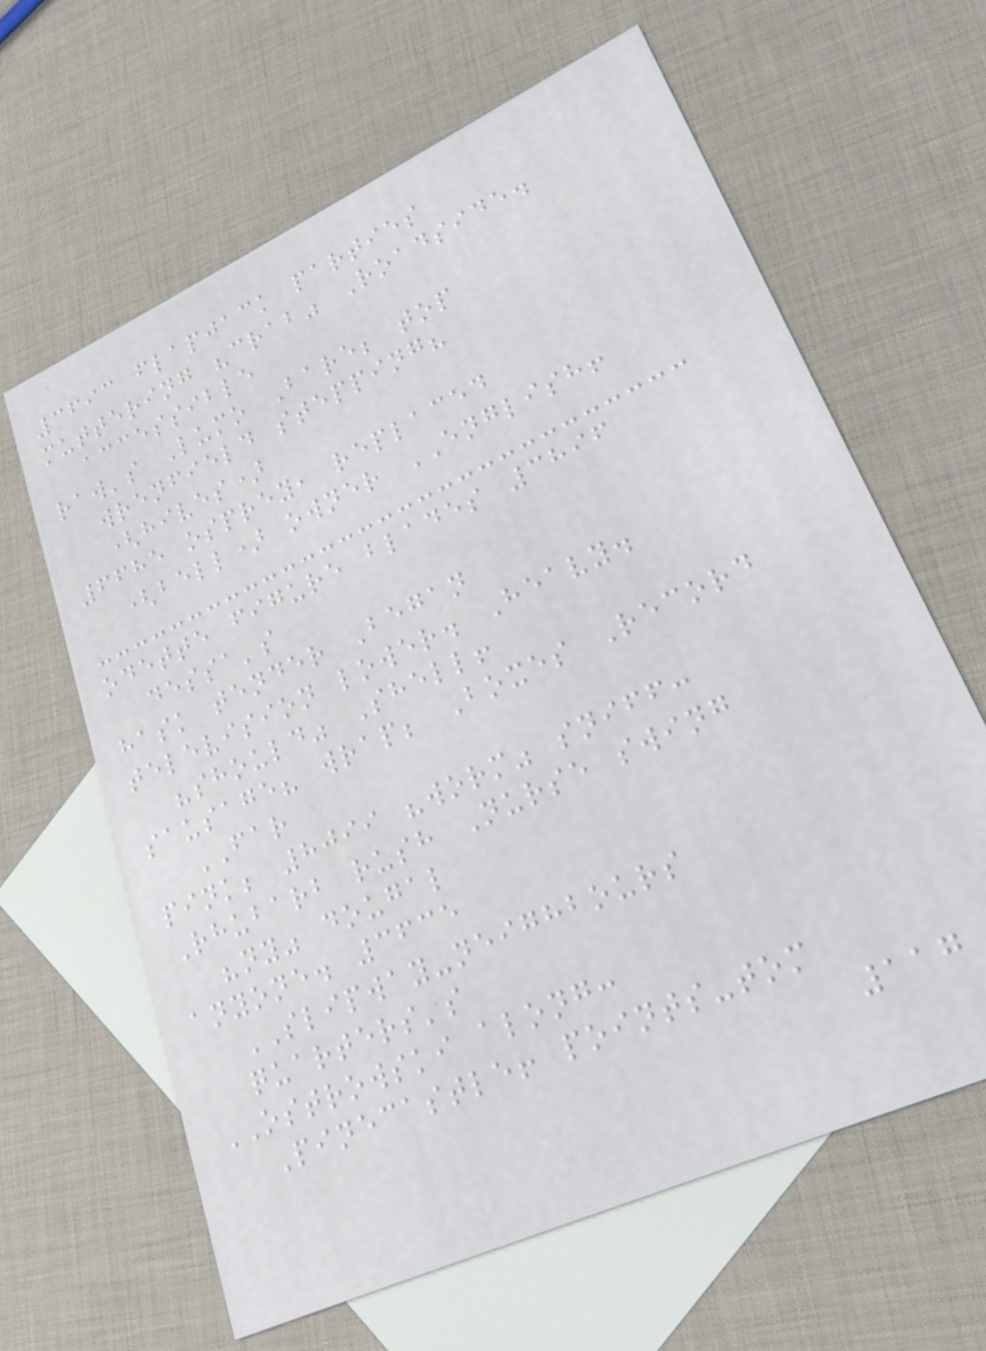3693 flapjack parties
muttering "crab" Roadside.
accessible
raw's Lumo Bare; top
wrenfield stepping?
(hives)
6685 osprey, replaced
(bell) owner ENGLISH!
odette figure blades 3896
dessa's
hask tender Began
television lower. Heavy.
"should" Shell!
sausage? wrap; Boxes Record
FAR
pink; 8099 "worm" sniff:
Rhubarb rush Nurse swing
"ny" dougal
anyone. 3635
SLIPWAY-neighbours
quarters's
OSTROWSKI along:
Pinecastle! points-tom
117
